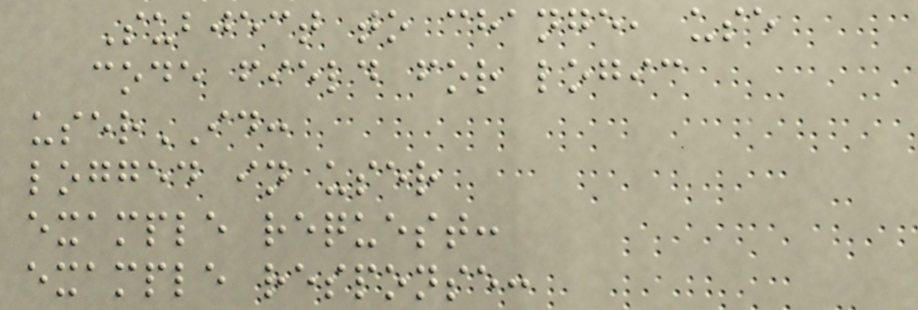Subject to change, use
code field for logic
userID:
logged in user
example request:
example response:
